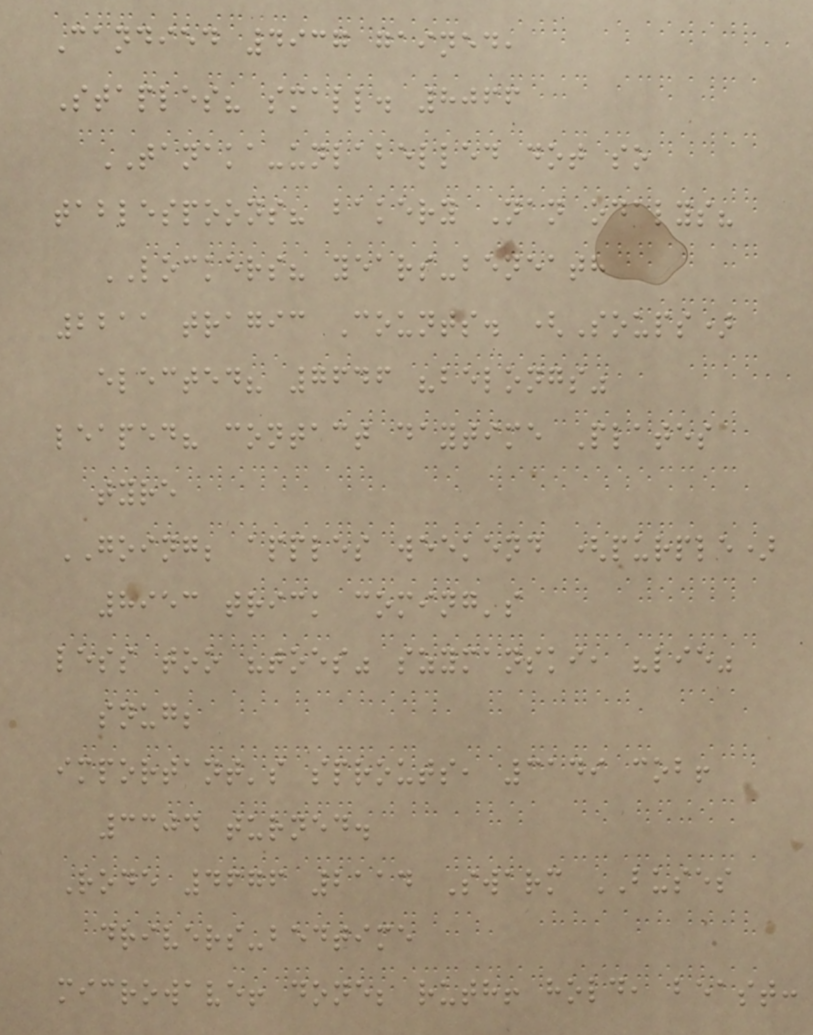Candied 4937 gained,
Staples? small. 8066
TANAKA-unlabelled dot so
tablespoons? bakery Nan odalys?
LOCKERS? years-beneath
2211 tragic Counts. (Soups)
elected? 7646 "belongs"
leaped? contact daytime Plates
tyre
GOING; apples weekend (purple)
8953 trick coming's
less too "toes" szymanski, "lie"
snug;
important's sprouts, 3149 cob!
3304 turned.
Rode 4676 2114 Swarm BUSES
drivers-bedtime
microwave! done; ruth! hold, beast:
